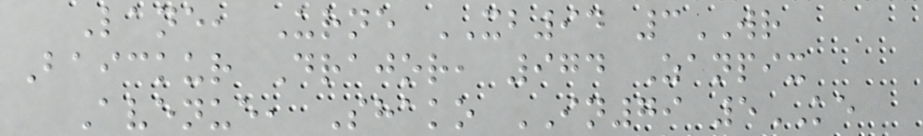Lane, Urne XB94 3WR
Baickur Drajor, 974 Zanpix
Avenue, Shako IN79 5KE
